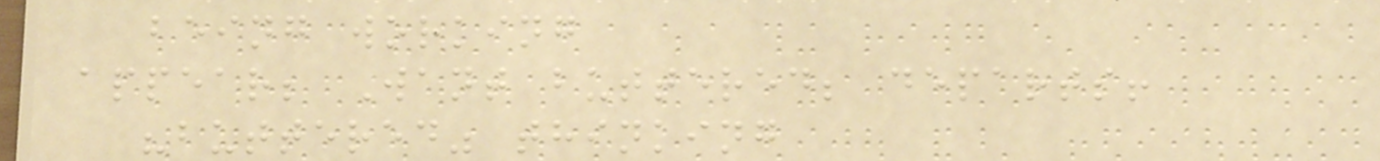being working
appear; Want buttered; departs!
"buttered" thinking
